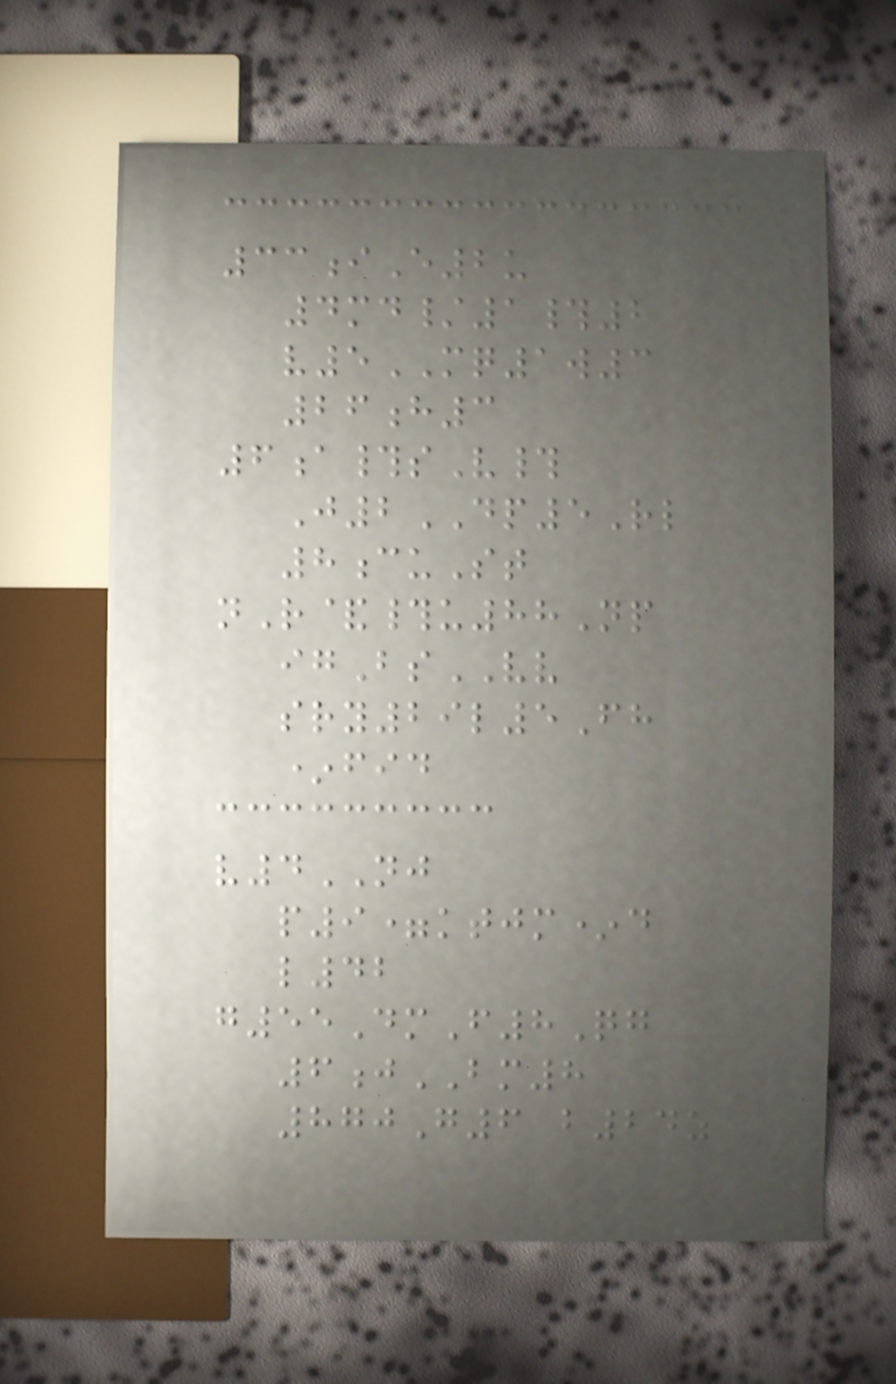33iE2u
4md/1#2
v5MQ1w3
26h3
6a#sV#
J2DP5Rl
8cuSt
nR&#u88Np
igBsVV
sry29l5Fh
*fid
v4NJ
p9=ktjm*d
l42
g55DmF8Qg
6jBM8
870G6 b24z
